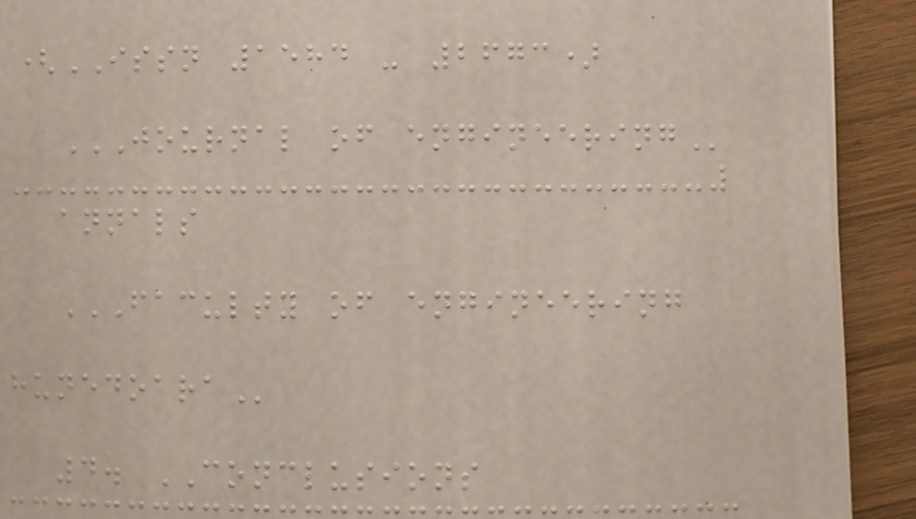(ISSN 1584 - 2673)
JOURNAL OF ENGINEERING
annals
FACULTY OF ENGINEERING
HUNEDOARA
4. CONCLUSIONS
